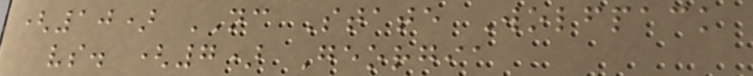(10) NC State Wolfpack
vs. (7) Georgia
